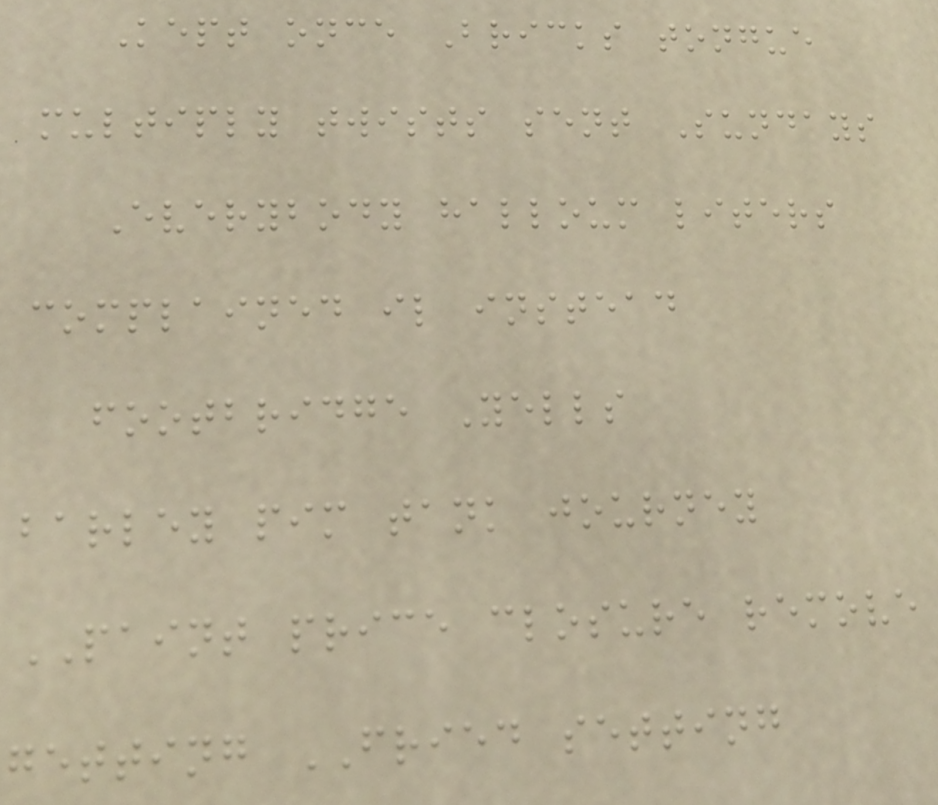Kept once Bricks tongue
multiply twists sent Sundays
Everybody halloum liters
complained il instead
footbridge Yells
barley pim tank journey
PAINT price closure remove
getting FRIED setting
